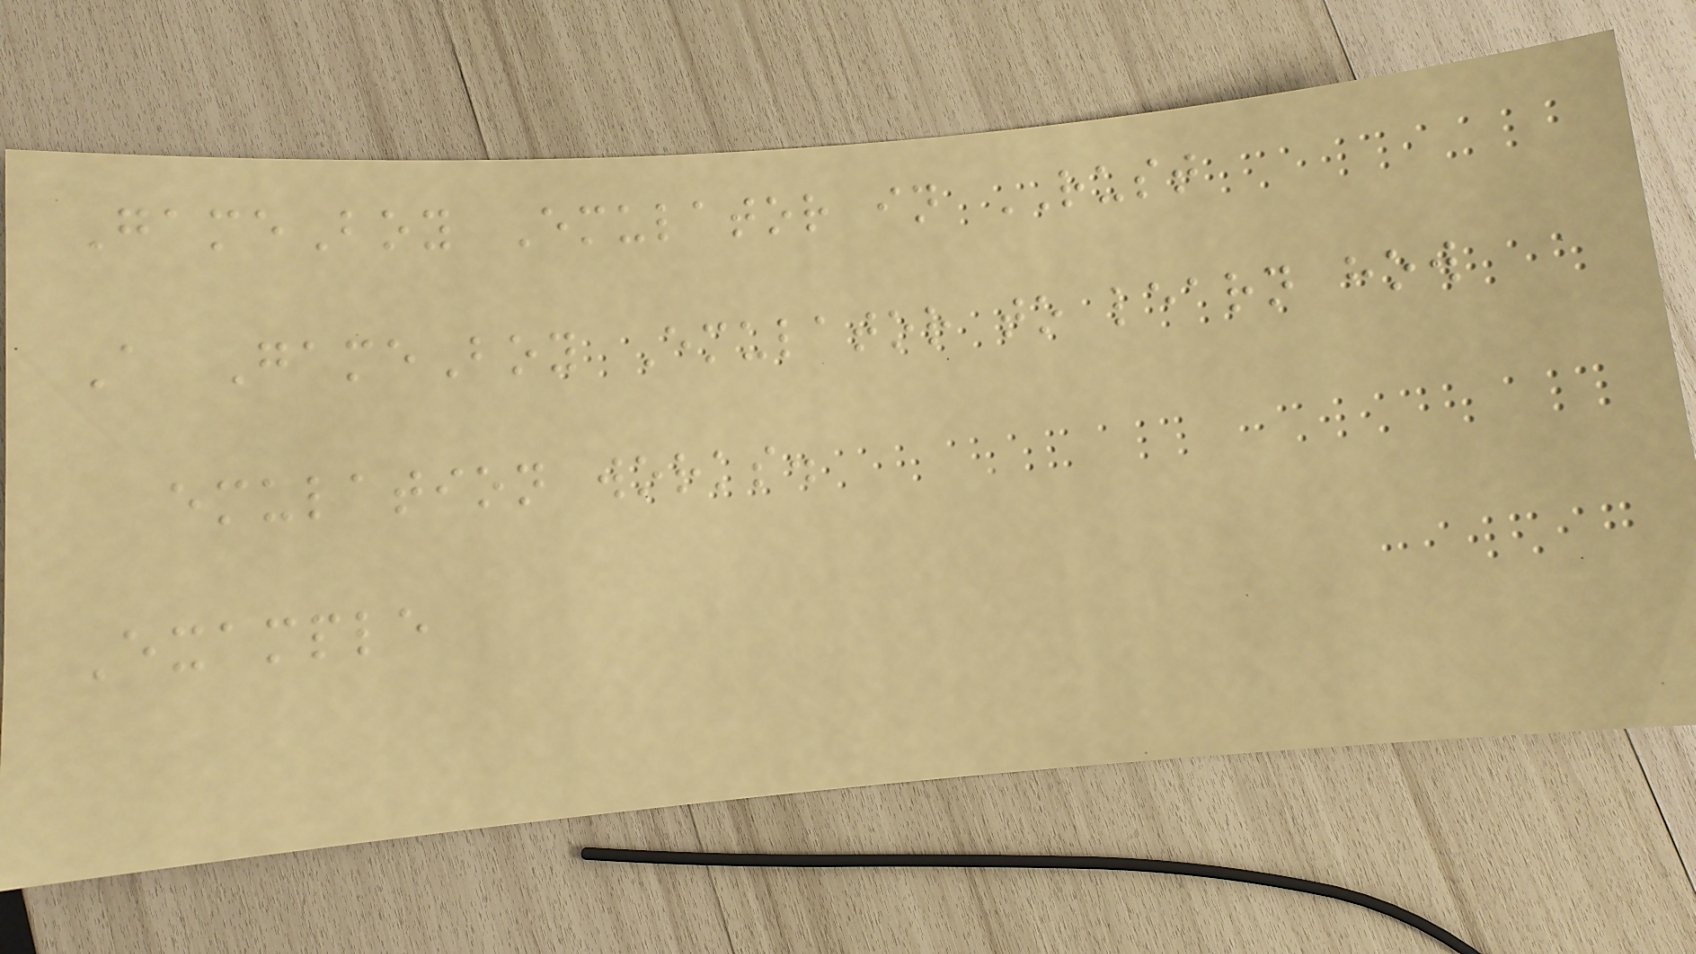GameBoy Emulator in RUST
A GameBoy Emulator to learn how
emulation works.
Example
